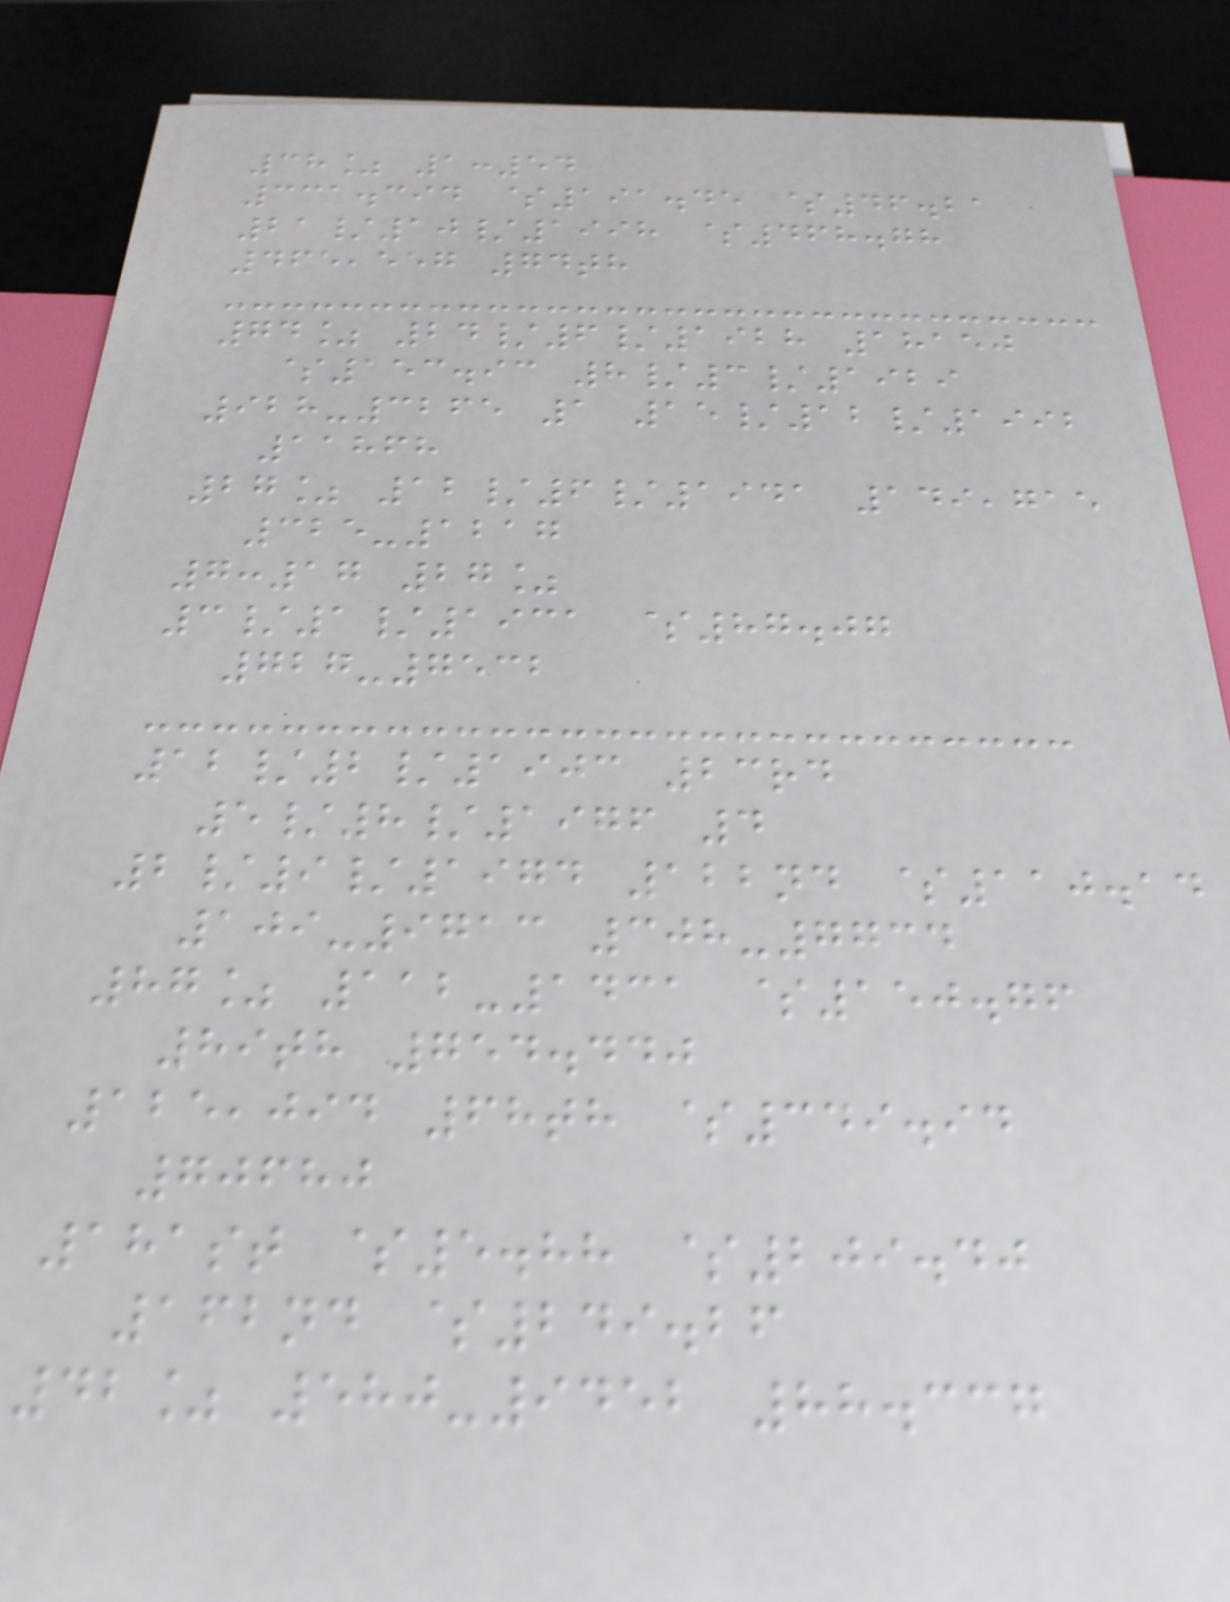38% 1:54
331.394 $191.45 $46.21
21/10/1998 $468.78
465,557 74th
74% 24/6/1928 18150
$153.93 8/3/1929
928-3265 1 15/12/1992
11868
27% 12/6/1941 149,715
325-1217
7:17 27%
3/1/1931 $87.07
727-7532
12/2/1903 23rd
5/8/1976 4
2/9/1974 122nd $110.14
109-9713 308-7734
87% 112-1431 $150.76
89th 754.440
125,094 68th $349.94
70680
181st $5.88 $209.40
162nd $249.26
42% 580-9452 88.337
